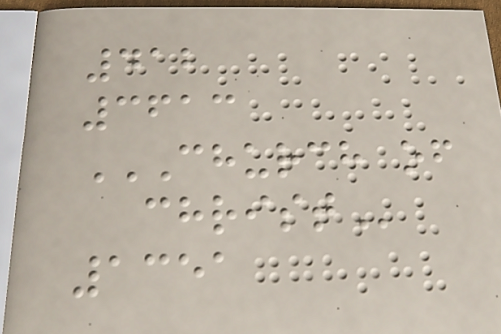412
3613
CHURCH OF
CHRIST
1351
